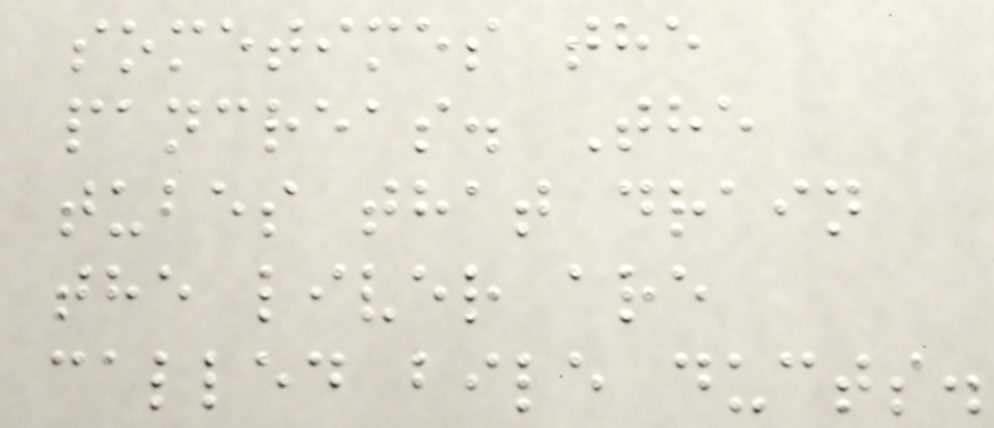sometimes the
pancreas. The
tubes that drain
the liver are
called bile ducts.
